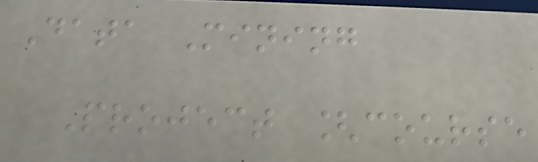Data Mining
Project [course
